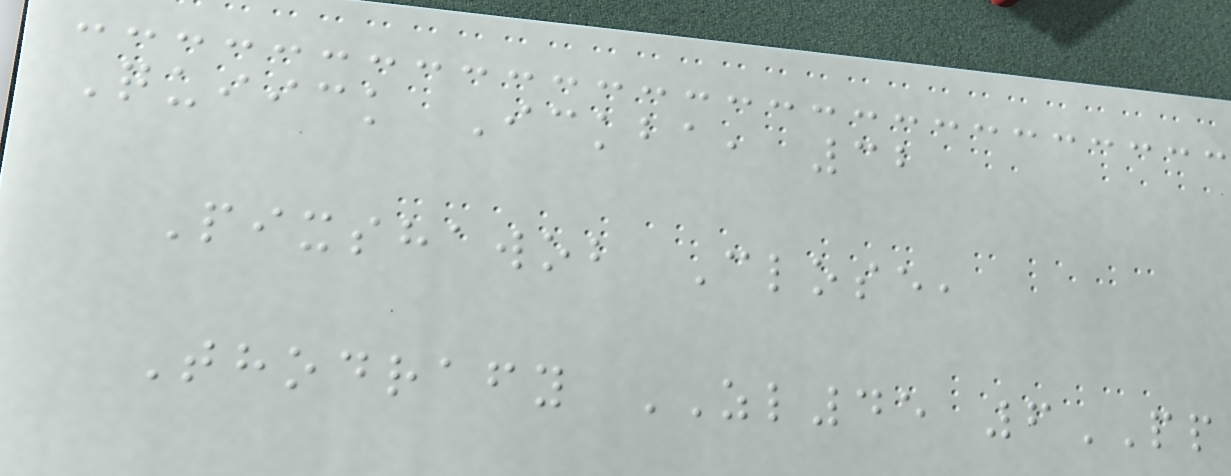Quiick Ickba, 32
Pixshawob Close,
Thodrafy ZL45 6PP
